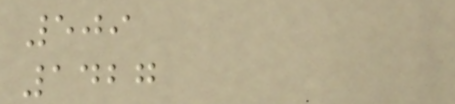509
1427
